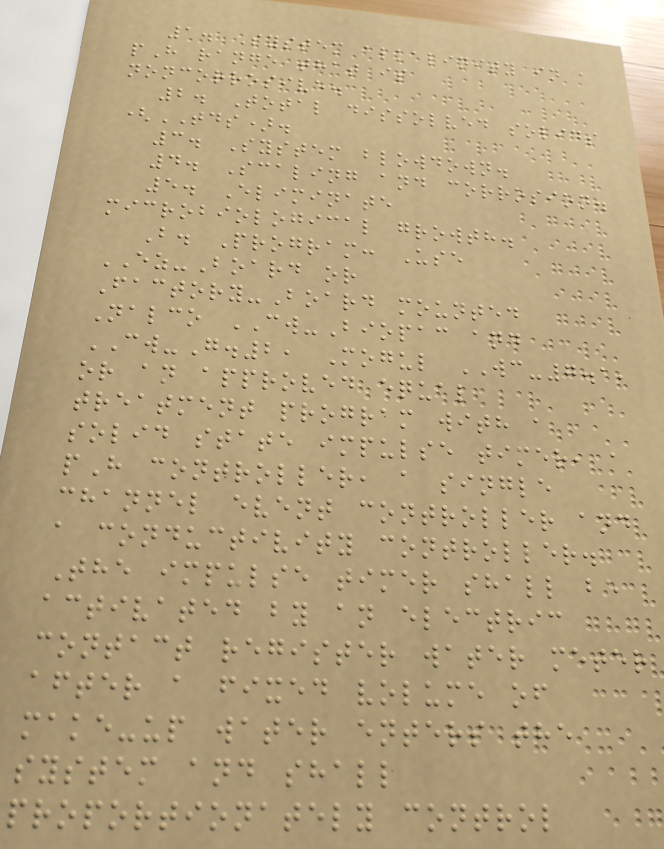1. System alkalinity in a
pH range that is
noncorrosive.
2. Total dissolved solids
(TDS).
3. System blowdown.
4. Scaling and corrosion.
5. Eliminate
microbiological growth.
B. Program: Use
EZ-Board or
Factory-Board mounted
Nalco CW-Biopac and
CW-G.2, Mogul WC-7.1,
or an approved equal
treatment program with a
solid state impulse timer, a
pH controller, a single
channel event controller and
a conductivity controller.
The impulse timer shall be
activated by an electric
contact register water meter
after a fixed volume of
make-up water enters the
system and shall
proportionately control
